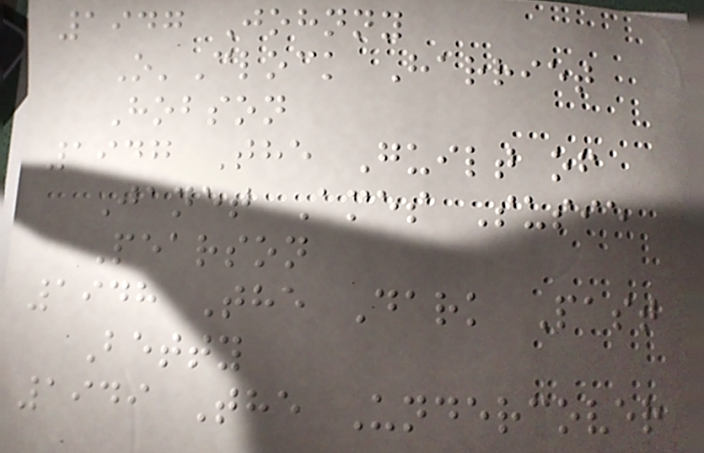1947 Johnny
O'Clock Harriet
Hobson
1947 The Guilt of
Janet Ames Susie
Pearson
1948 The Dark Past
Betty
1949 The Undercover
